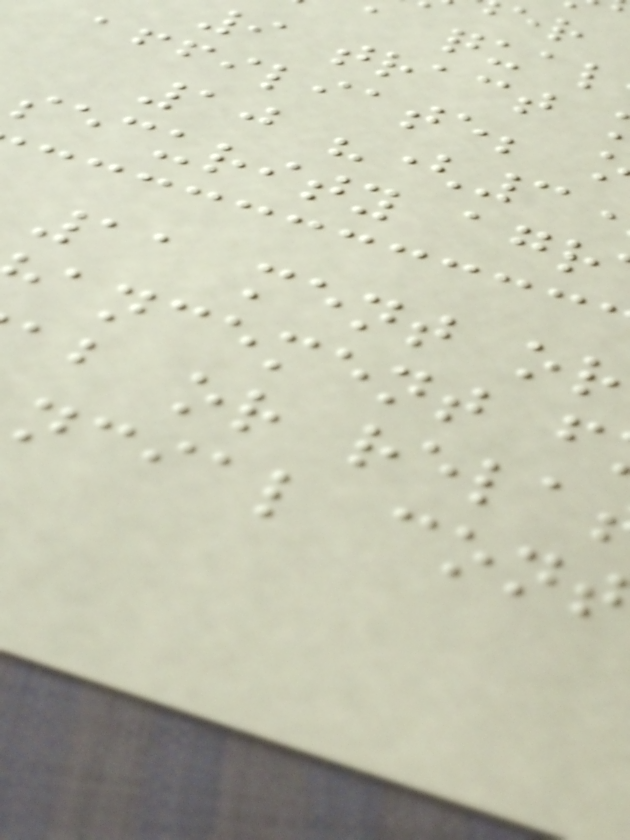9 tract
affiliate;
10 "(3
security agr
11 ment or
ancement f
ab or rela
ncial cont
